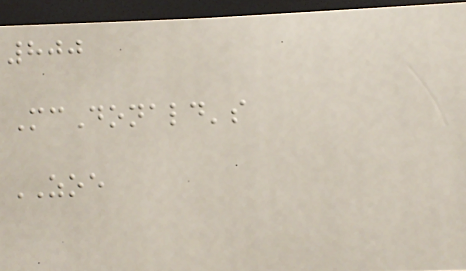800
McDonald's
ZOE
